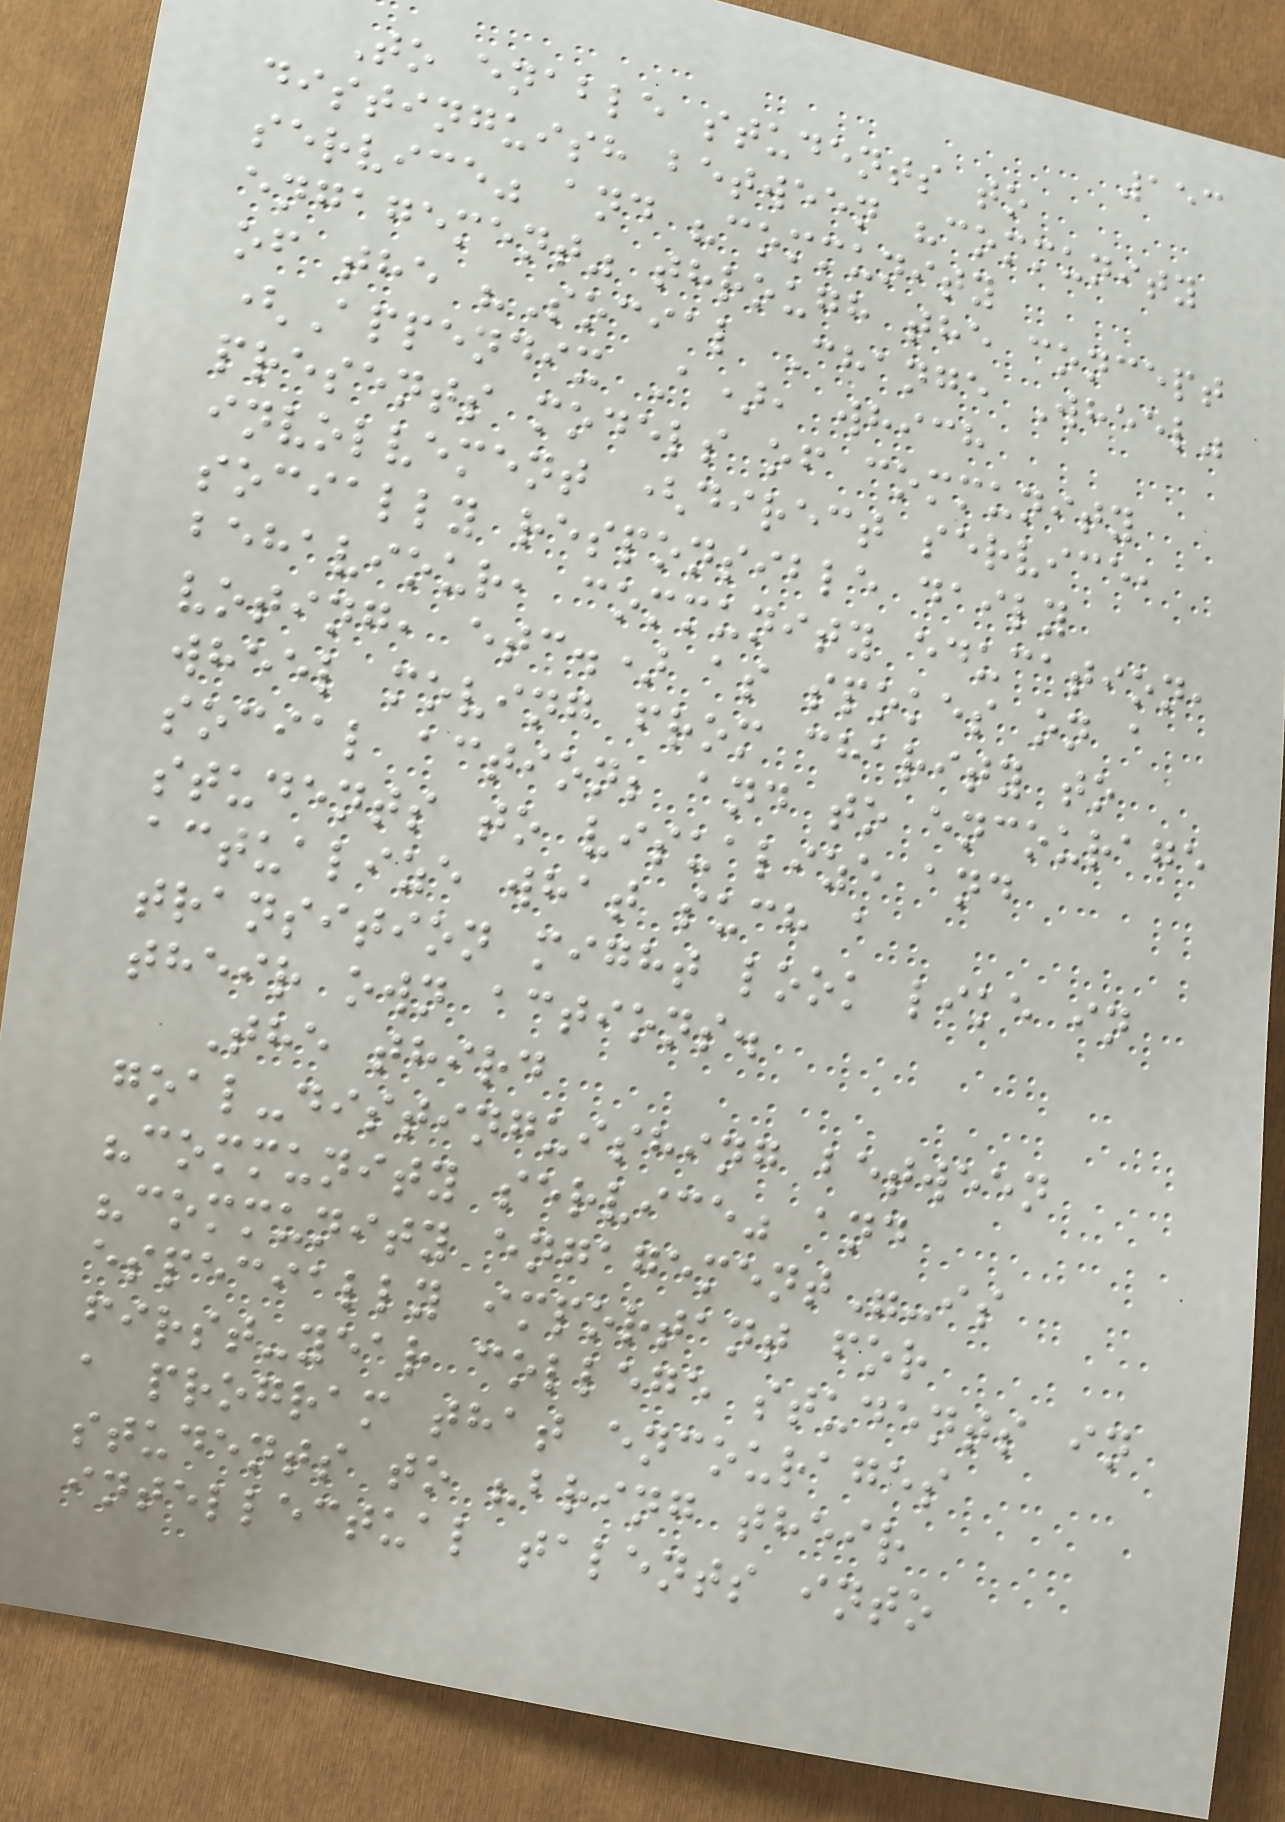153
To enable students to
distinguish between "community
service" and "community
engagement" through the concept
of the "Social Change Wheel"
(Appendix A), which
presents models of community
involvement (direct service,
socially responsible daily
behaviour, community education,
voting, etc.) as spokes on a
wheel moving from charity to
social action; and to encourage
students to visualize and
actualize what such a
transition might look like in
their own actions.
The third
goal-distinguishing between
"community service" and
"community engagement"-is
especially important for
first-year college students in
a program that encourages
students to "bring their
intellectual talents into
